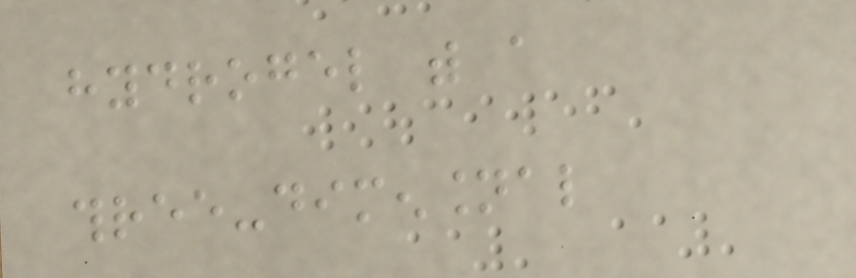hydrogel with a
three-dimensional
